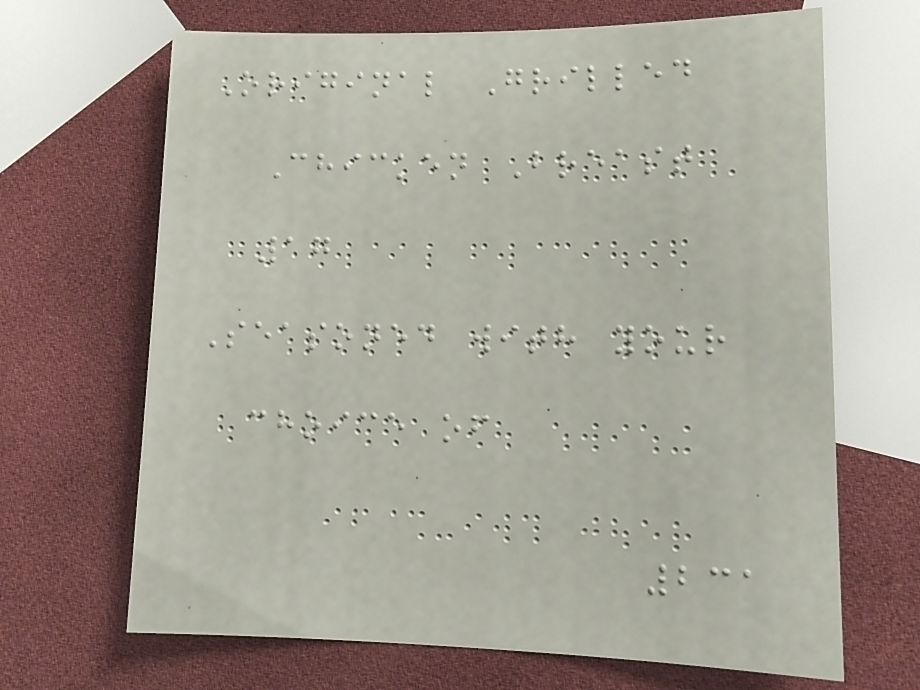Original Grilled
Chicken Breast
17
Seasoned with your
choice of
231
